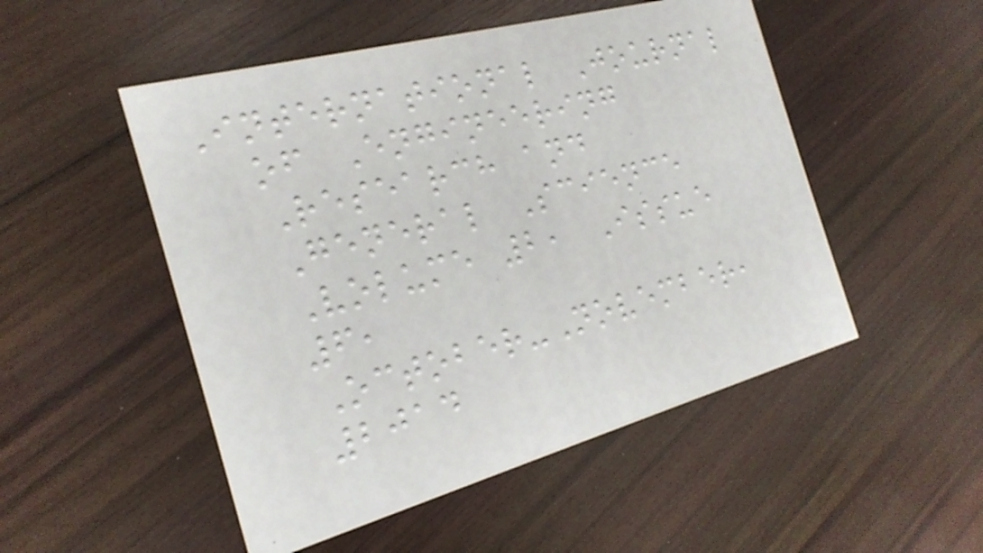International Journal
of Engineering
Research and
General Science
Volume 2, Issue
6,
October-November,
2014
